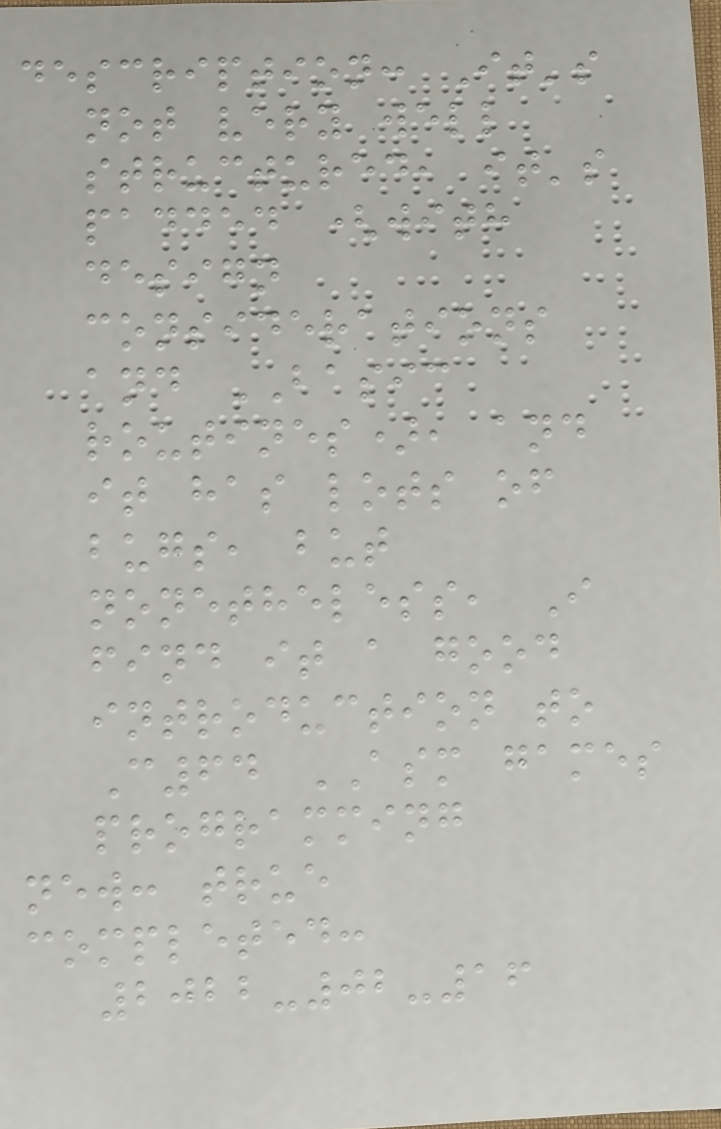description: It's
not very well
structured, it's
padded (with
design
considerations
and BASIC
routines), and
it has lots of
bugs, but
nonetheless, I
find it a good
introduction to
C64 ASM games
programming
new: true
completed:
2022-02-16
